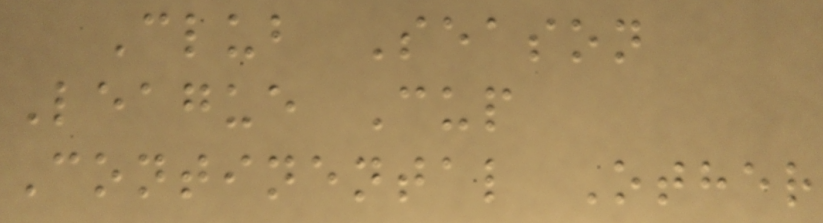Club Season
League Cup
Continental Other
